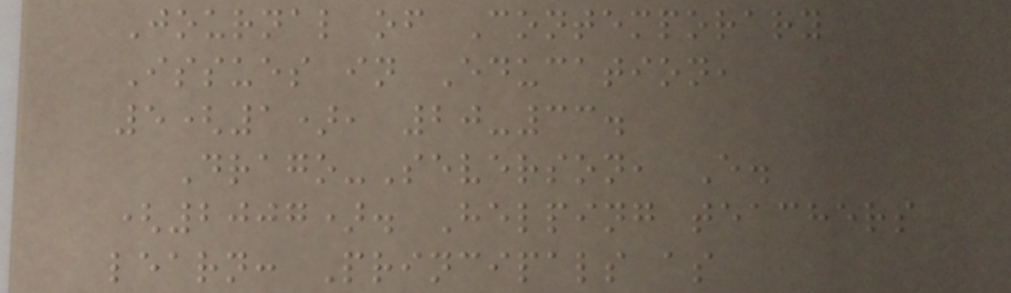Journal of Contemporary
Issues in Education,
5(1), 20-33.
Drago-Severson, E.
(2007). Helping teachers
learn: Principals as
